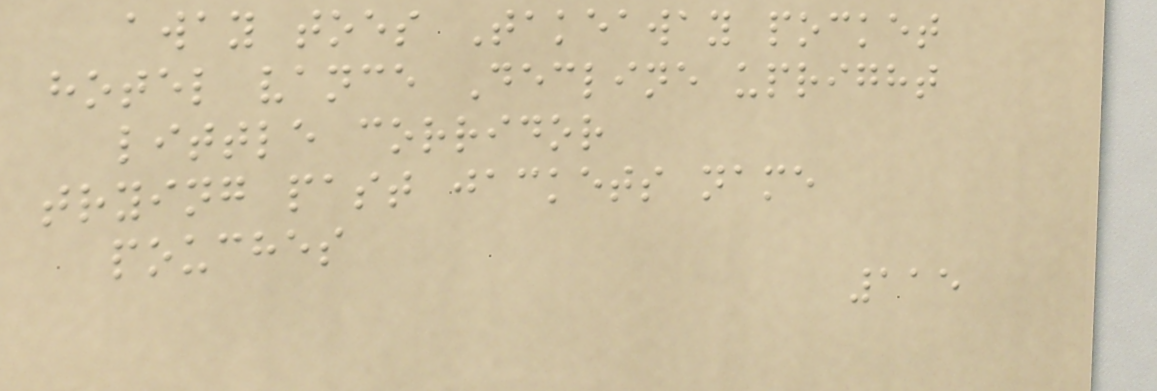away toes Takeaway pocket
hotel vance Decline upright
little corridor
trying past jackets name
pouches
115
